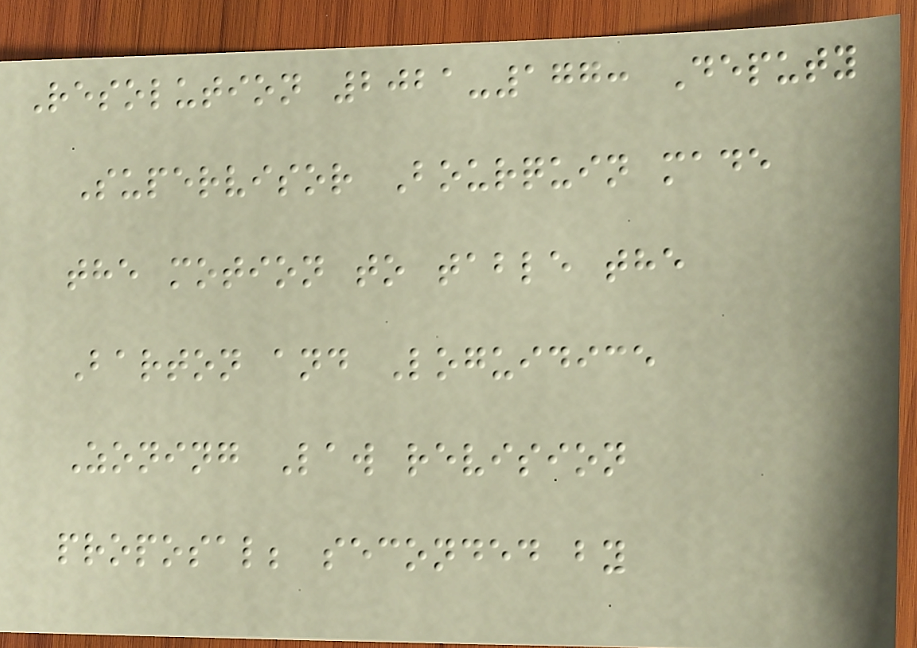Resolution 2021-177: Deputy
Supervisor Bourquin made
the motion to table the
Barton and Loguidice
Zoning Law revision
proposal; seconded by
